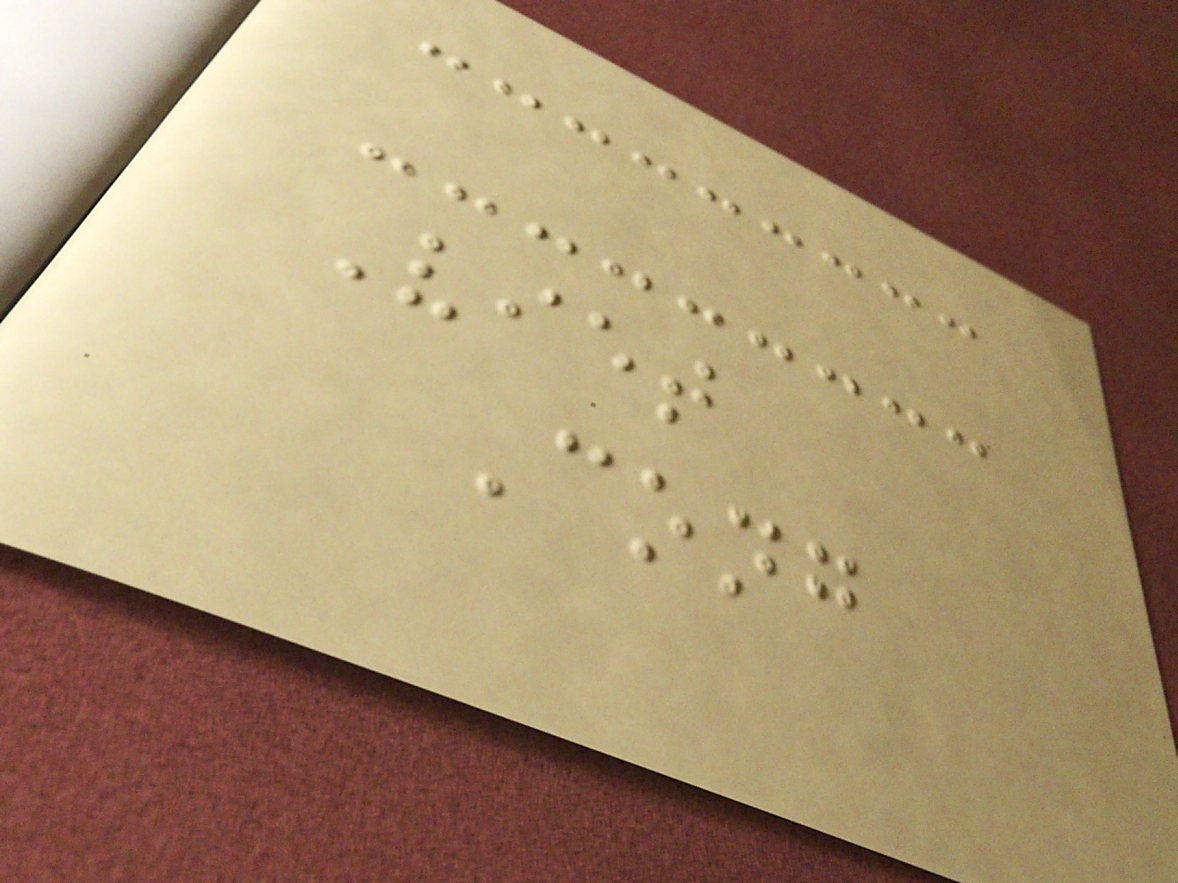Viet
Cong
